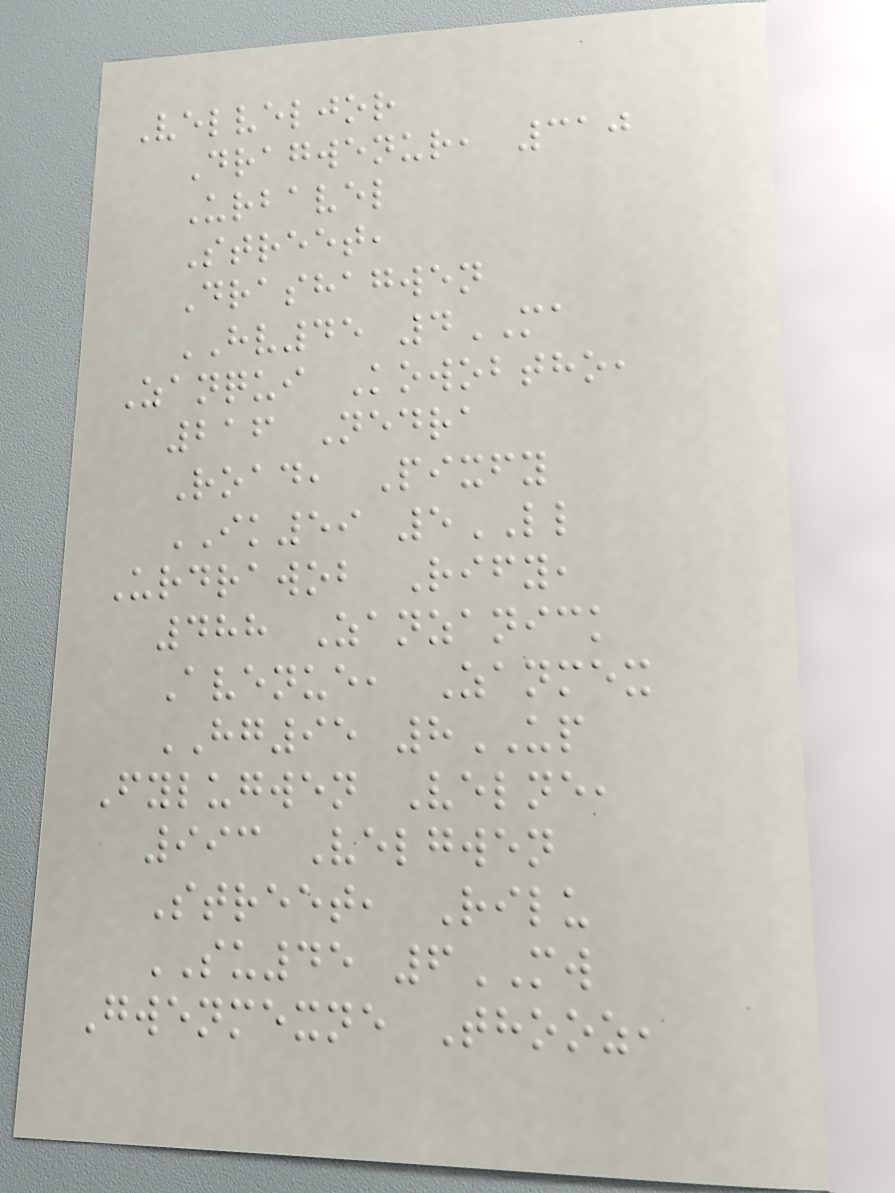Velveljor
Dragwenur, 310
Urbavel
Street,
Drashagwen
HV45 4MA
Zanqui Kowobtho,
216 Nedra
Road, Pixfy
IK59 5LL
Urdrawob Rify,
488 Zanzanick
Avenue, Zanmex
HG95 8UP
Fylugwen Velne,
993 Velgwen
Street, Rilu
SU45 6MW
Gwenmexne Thooz,
